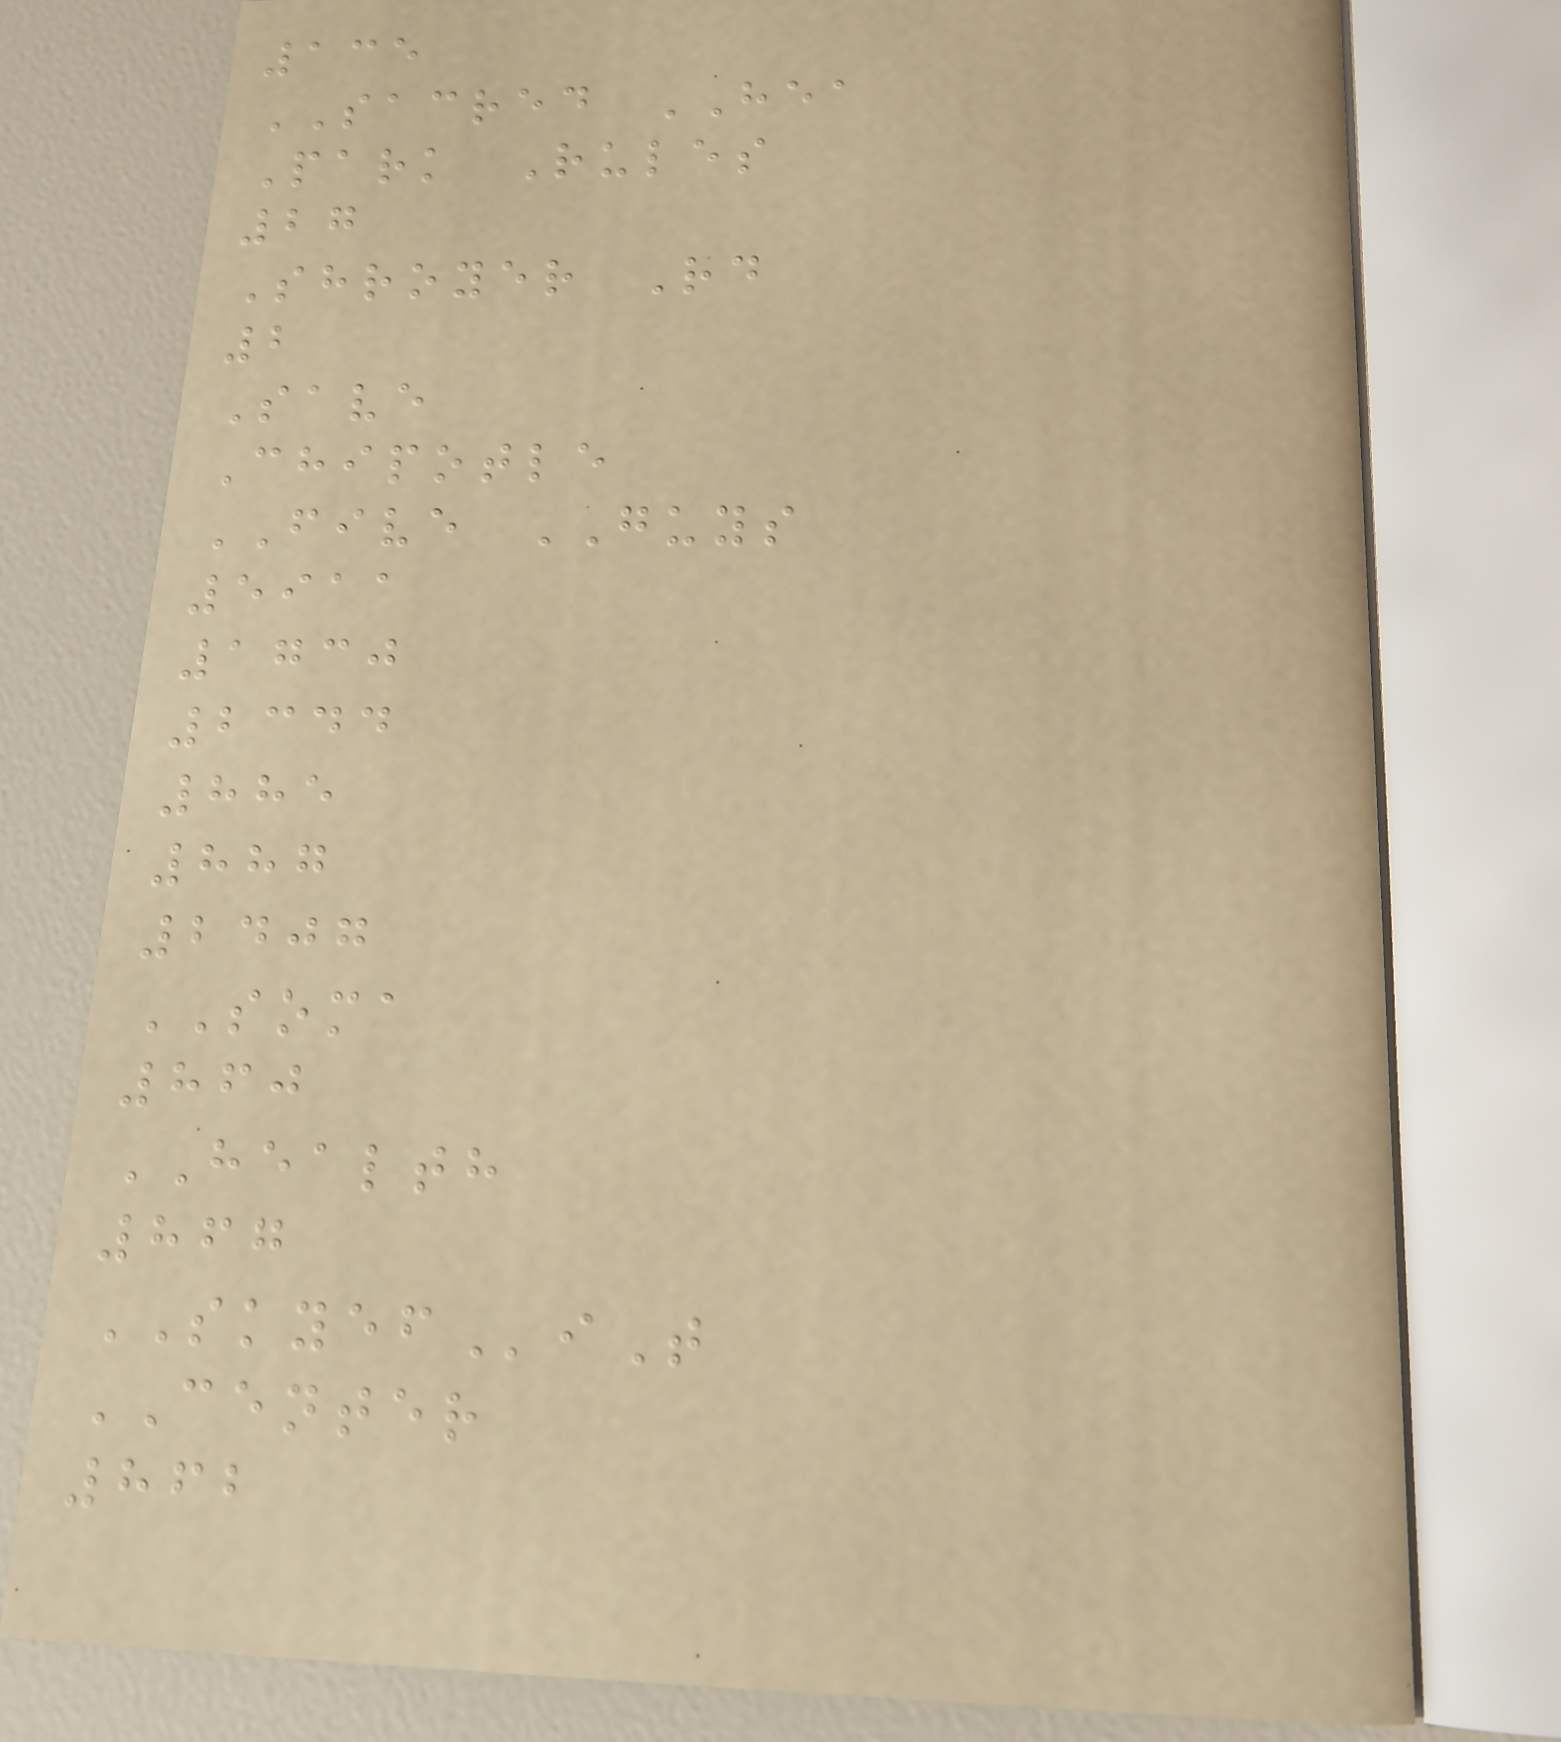135
SACRED HEA
Park Rules
27
Shroyer Rd
2
Save
Chipotle
FIVE GUYS
5911
1730
2344
885
887
2407
SOMA
860
HEALTH
867
SKYEFiT
CENTER
862
